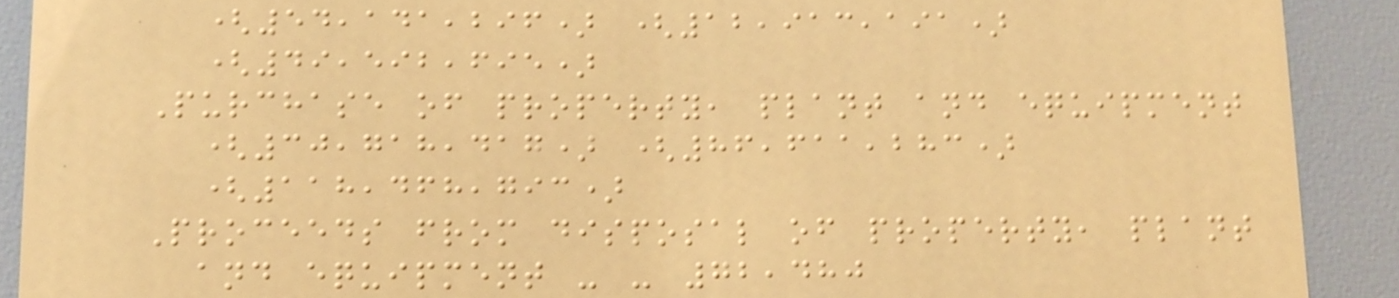(54,141,296) (12,913,191)
(49,592,695)
Purchase of property, plant and equipment
(30,718,417) (86,611,283)
(118,468,793)
Proceeds from disposal of property, plant
and equipment - - 72,480
